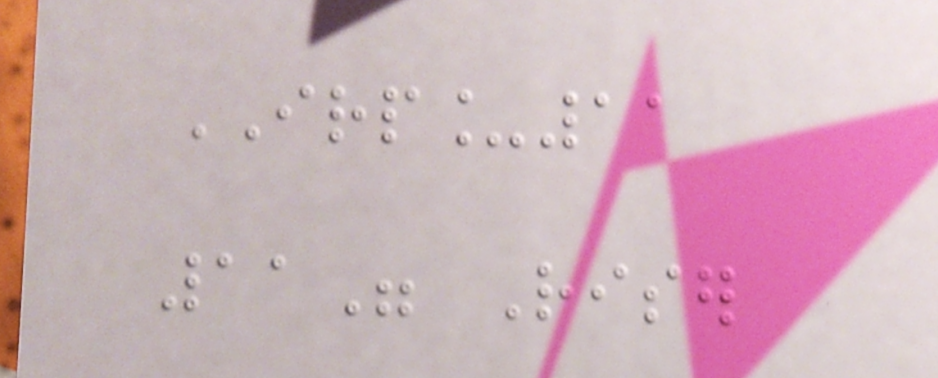IRP_11
11" Riser
